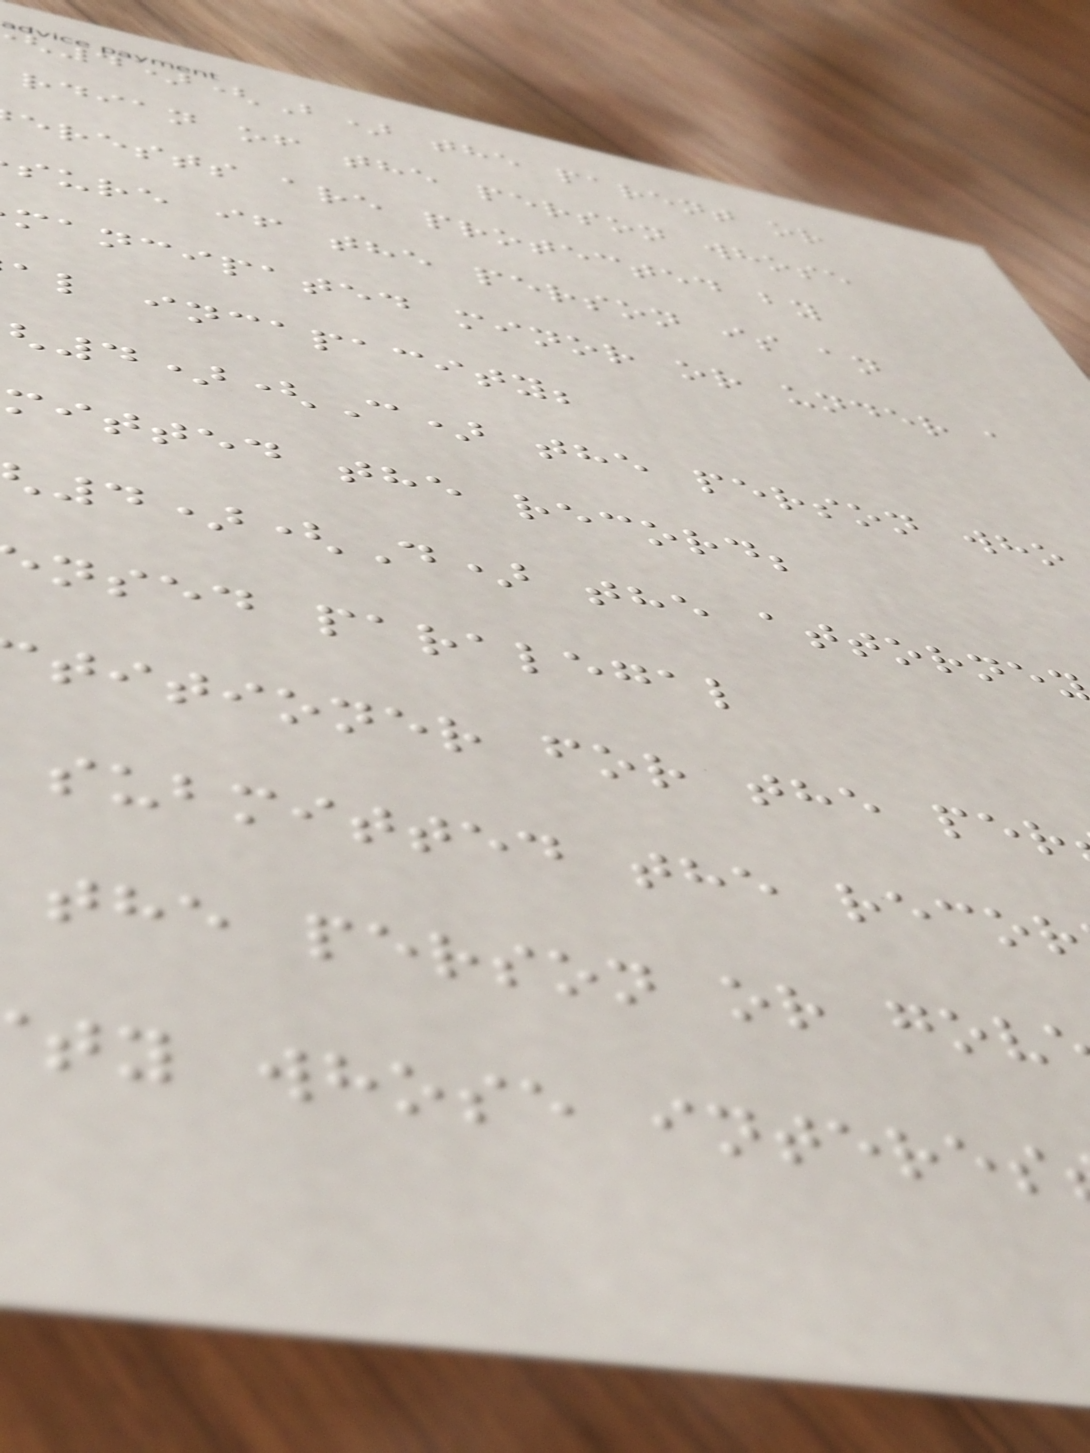4)(B) the parent or
rdian of the person whose
erests are protected by
sure if the person is an
mancipated minor or under a
al incapacity;
4)(C) the person who
mitted the record;
4)(D) the attorne
nsed paralegal
titioner for the per
submitted the recor
the person or gov
ty whose interes
